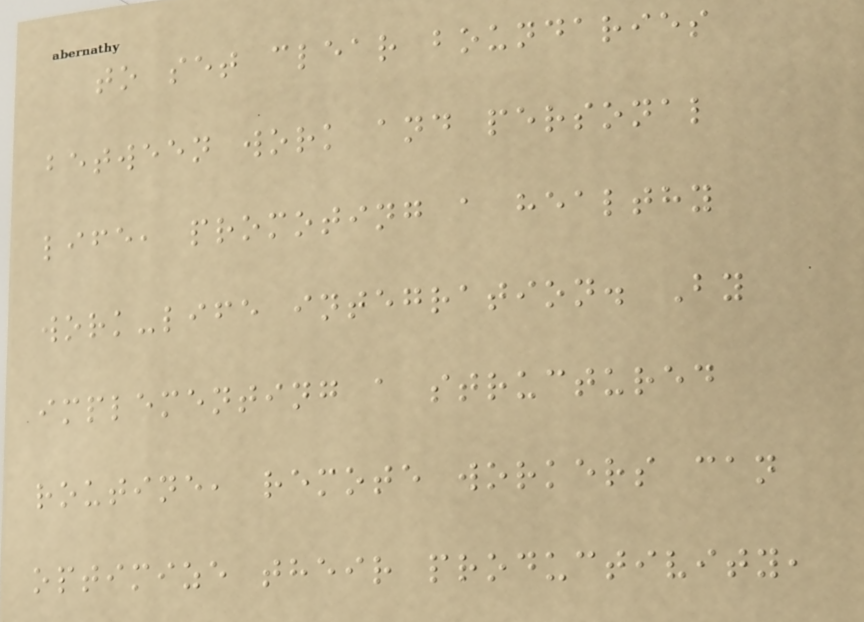to set clear boundaries
between work and personal
life, promoting a healthy
work-life integration. By
implementing a structured
routine, remote workers can
optimize their productivity,
